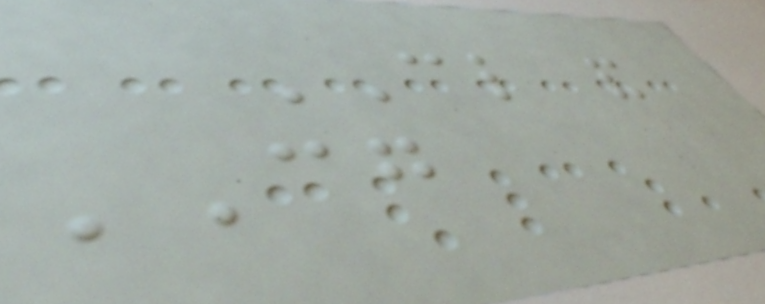CL and
CG
